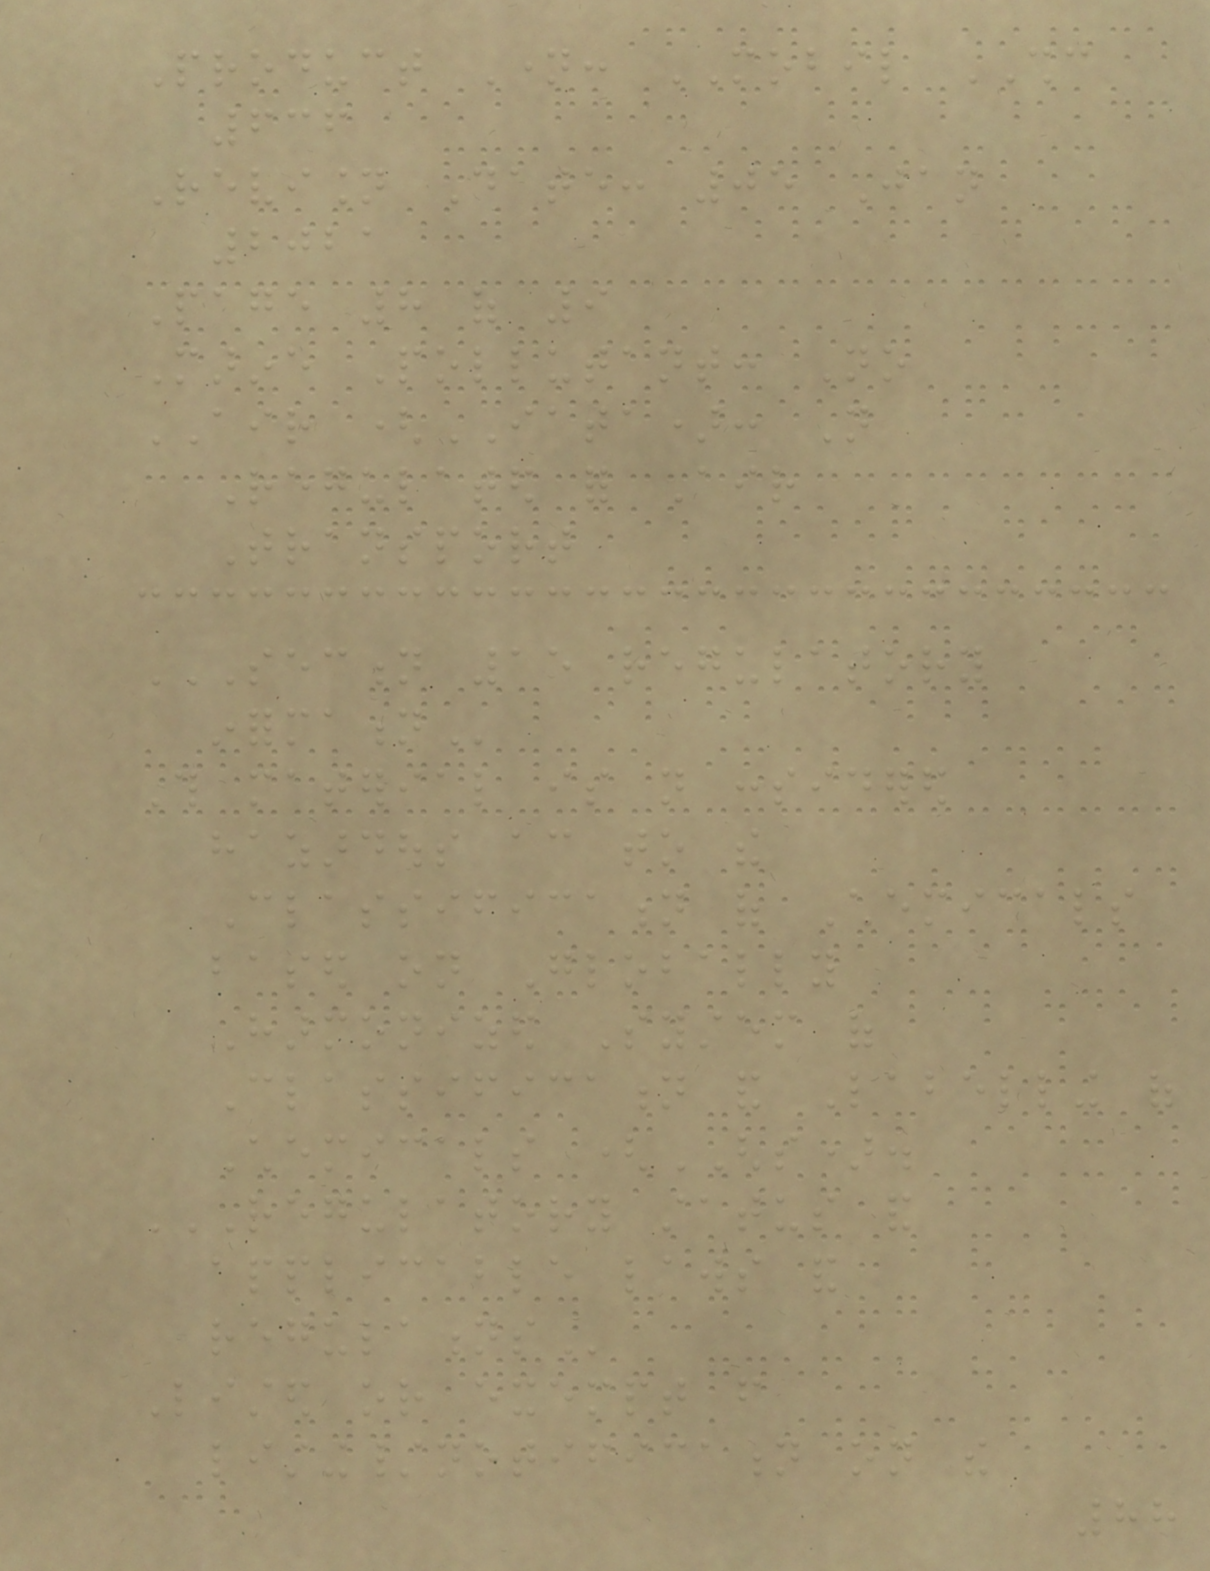Product Name: MOBIL SHC
636
Revision Date: 05 Jan
2021
Page 8 of 9
Marine Pollutant: No
AIR (IATA): Not
Regulated for Air
Transport
SECTION 15 REGULATORY
INFORMATION
This material is not considered
hazardous according to the
Classification of Chemicals
based on Globally
Harmonized System of
Classification and Labelling of
Chemicals (GHS).
REGULATORY STATUS AND
APPLICABLE LAWS AND
REGULATIONS
Listed or exempt from
listing/notification on the
88
